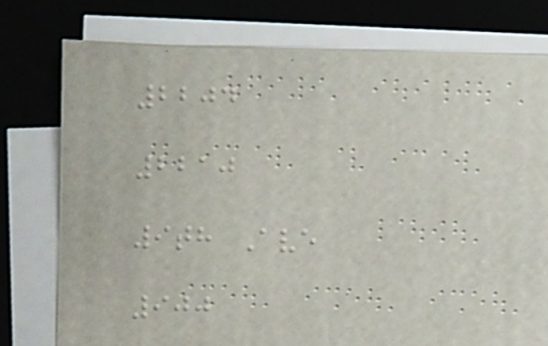2204
2210
9th Ave
900
